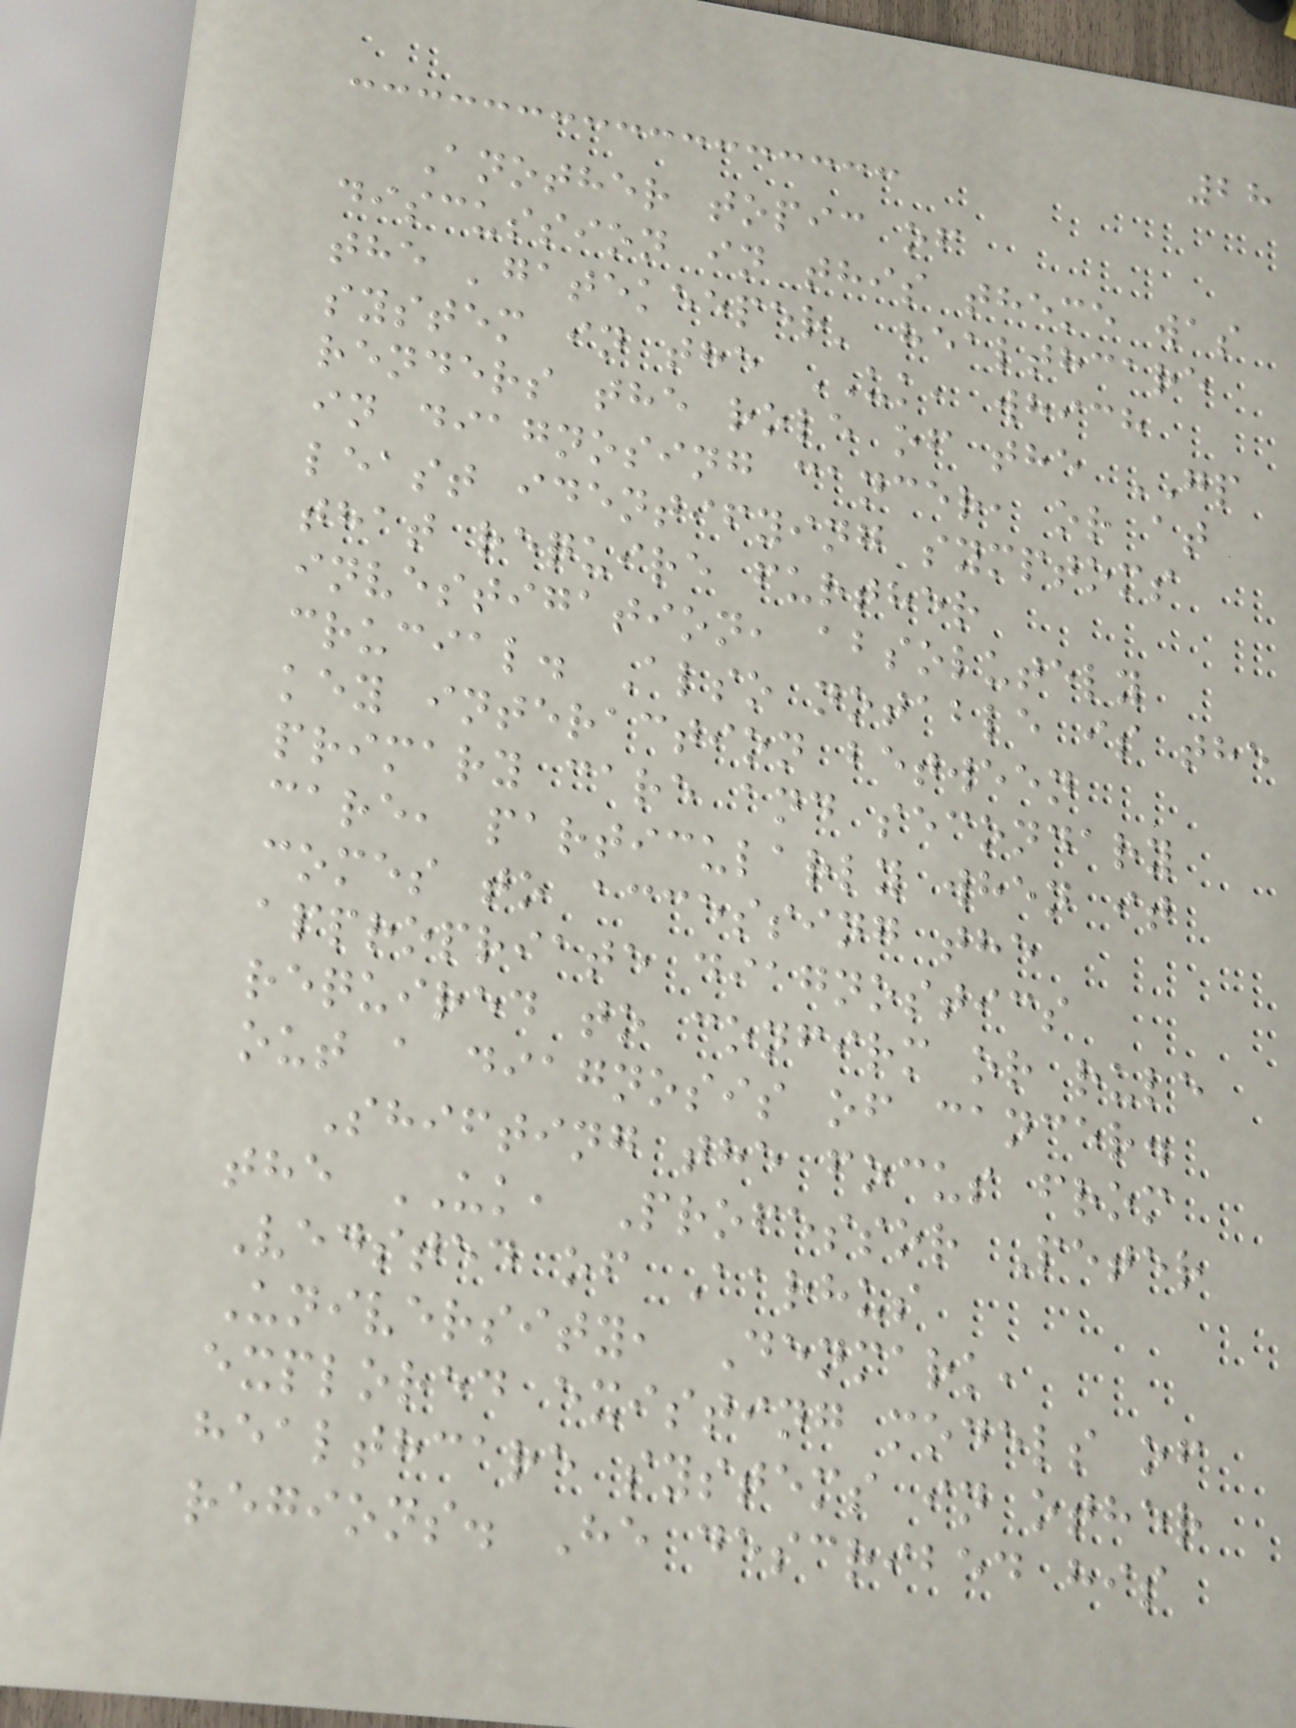28
Another topic of
discussion in this theme was
the 'gatekeeper' healthcare
system in the UK, which
renders the role of the GP
in diagnosing cancer, or at
least identifying symptoms
that require further
investigation, absolutely
crucial. Also notable is the
key interaction between
primary care and secondary
care, particularly when it
comes to accessing the
appropriate diagnostics
required to confirm or rule
out a diagnosis of cancer.
Shifting the focus from
the UK, Professor Peter
Vedsted of Aarhus
University, Denmark,
explored existing models of
healthcare systems in other
regions. He described his
